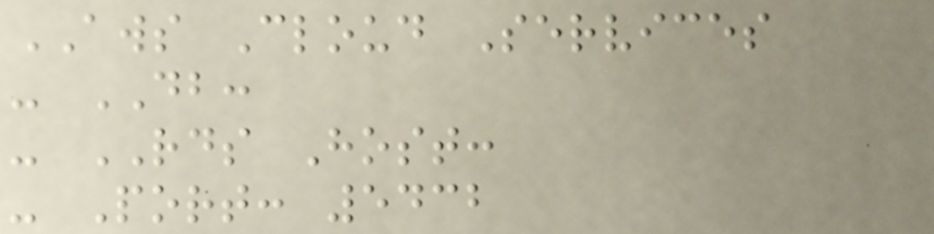AWS Cloud Services
- DB:
- RDS Host:
- Port: 5432
